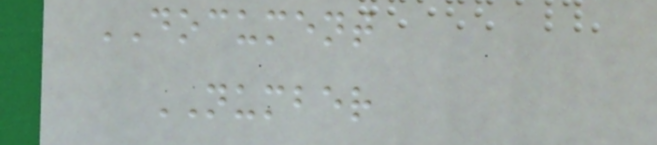DOCUMENT
NUMBER
